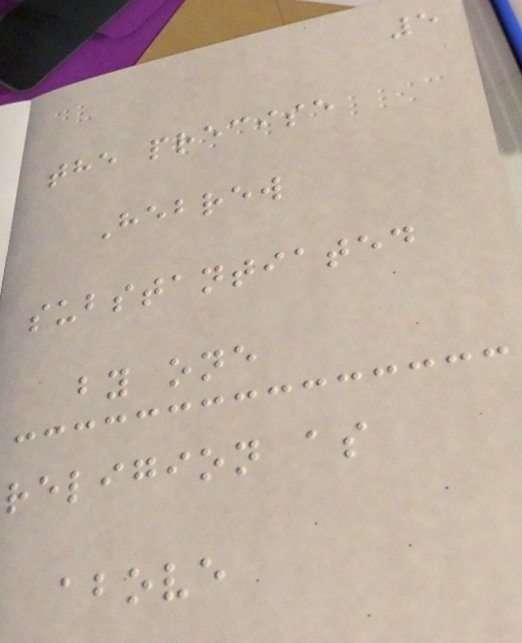5
the precise
Hebrew
substantiated
by one
religion as
above
